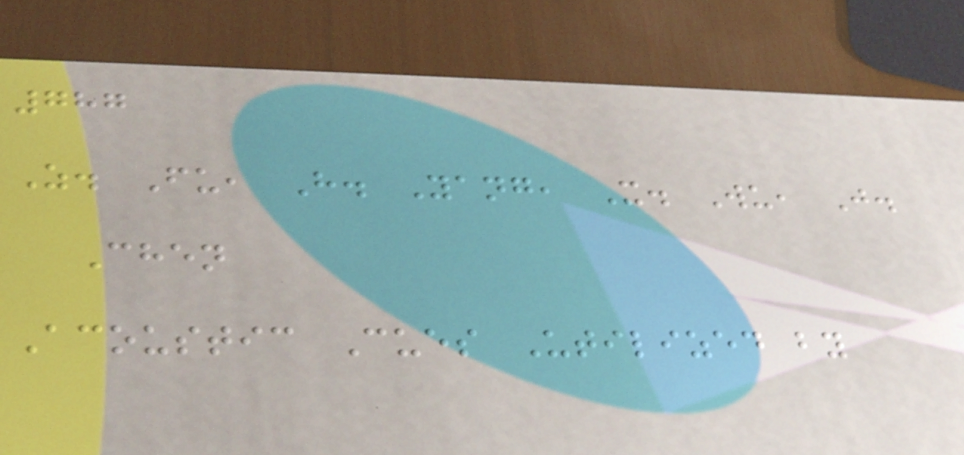787
Z. Fu, H. Yang, X. Wu, J.
Chen
Acoustic Cues Utilized by
